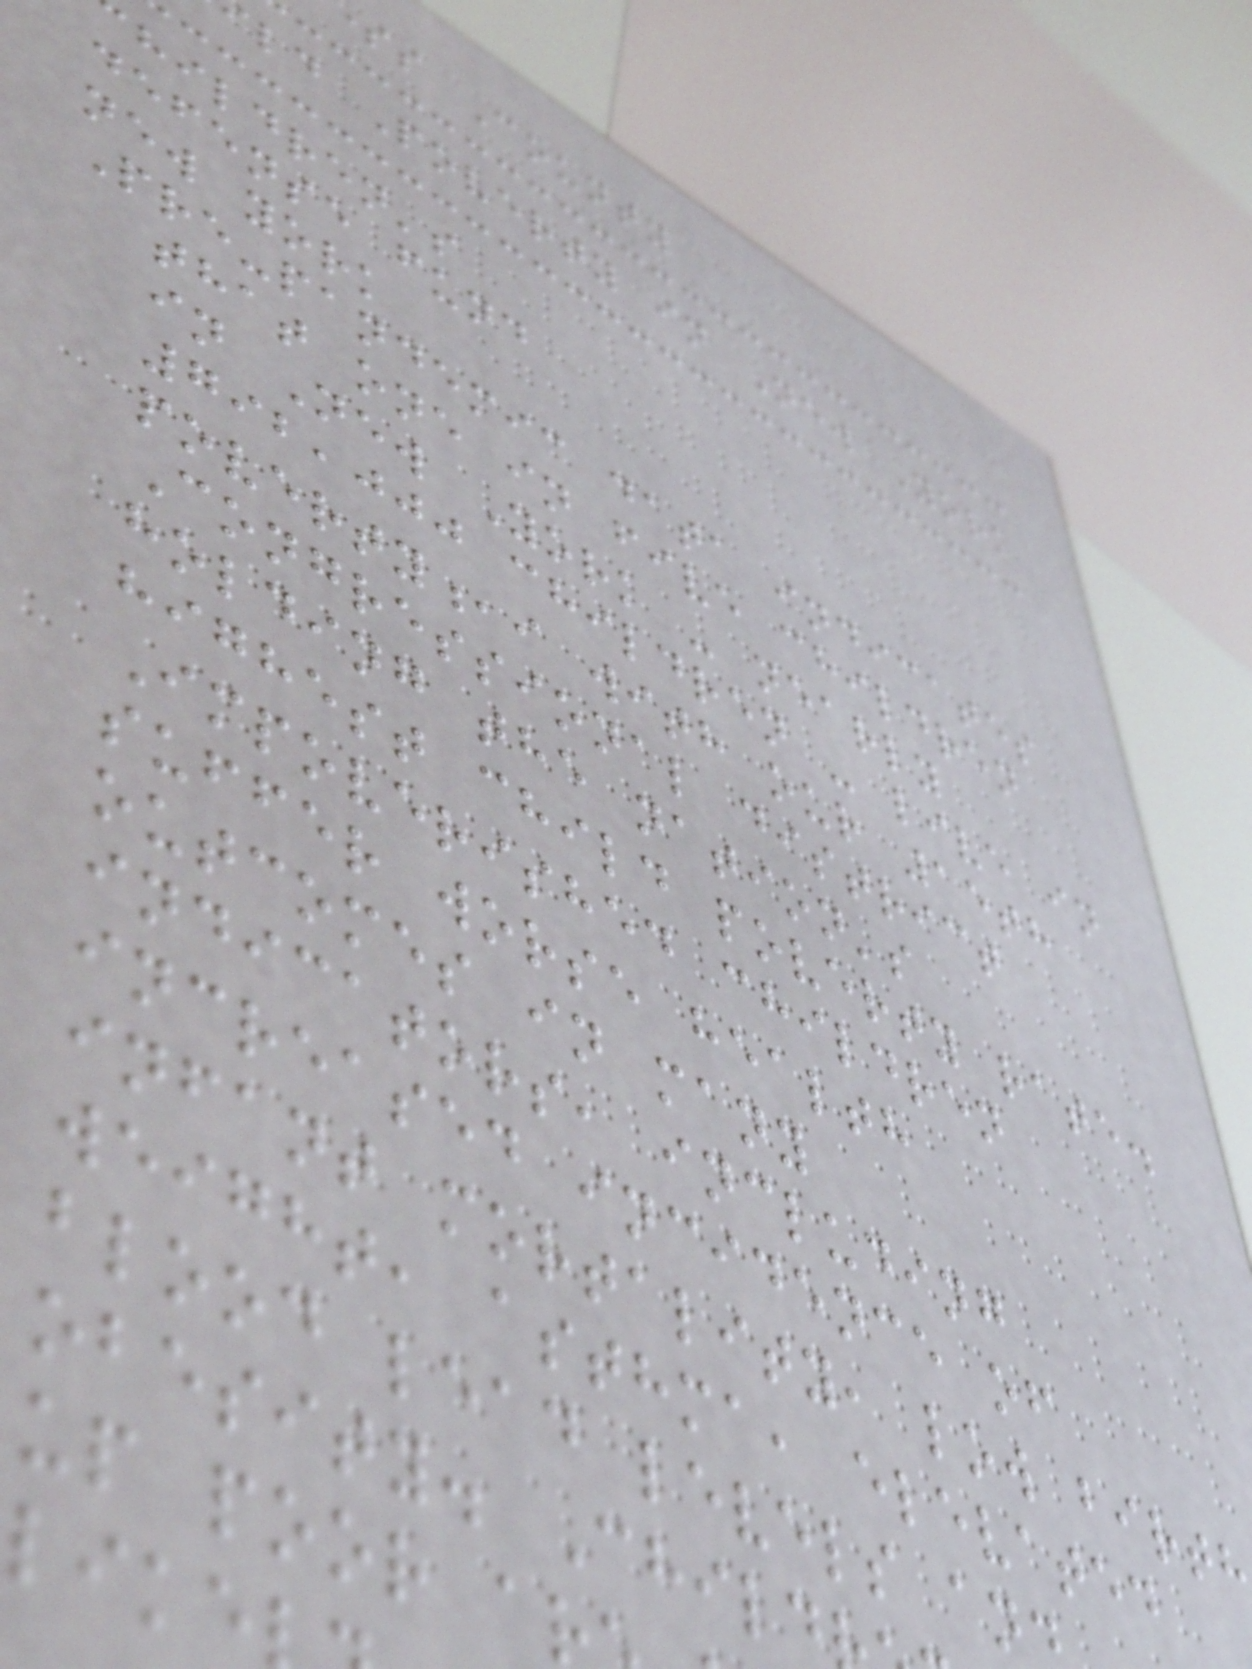ss County
ld Poverty in New York
hildren's
defense fund
new york
Pre-pandemic data indicates
that one in five children
in New York - nearly
792,000 children - live in
poverty,i with our 15th
Congressional district
holding the nation's
highest child poverty rate.
Impoverished children
suffer worse health
outcomes in many
indicators, including
increased incidence of
infant mortality, low birth
weight, asthma, elevated
blood lead levels an
obesity. Child
up poor a
like
